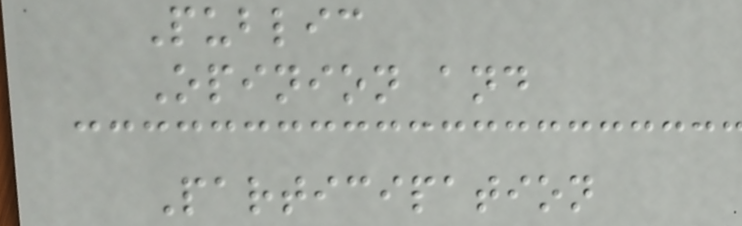Public
Opinion and
Participation
